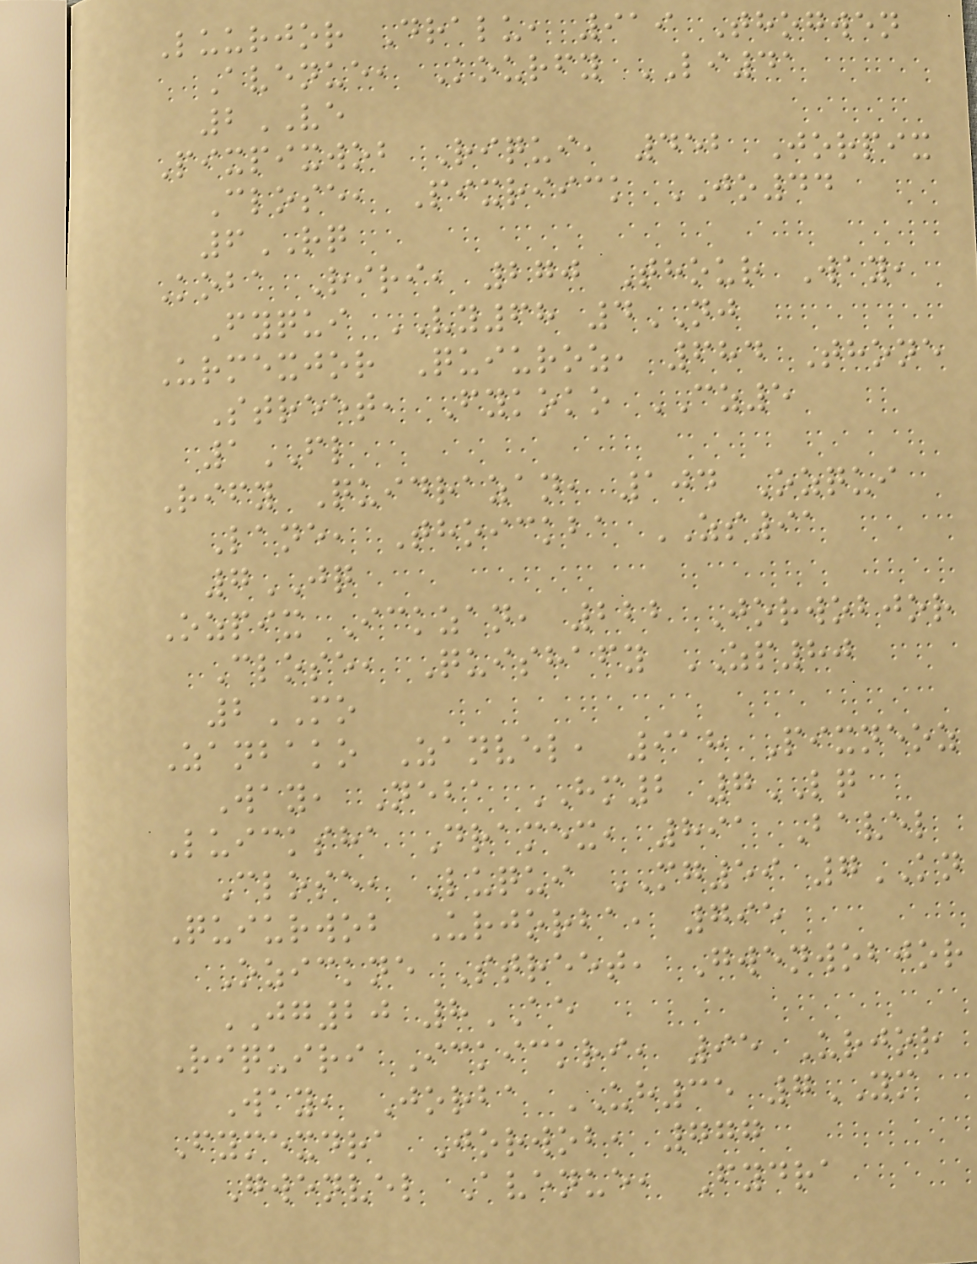Luurjor Dralu, 919 Thogwen
Avenue, Kourfy LI41
2VE
Pixpixwob Riqui, 452 Jorpix
Close, Pixriick JO44
6RQ
Koba Riri, 270 Thour Way,
Fyqui VY68 4NJ
Urmexjor Quiuroz, 684 Thone
Street, Fykoko CZ5
1FL
Rify Quidrazan, 104 Ozqui
Lane, Thoickba ZS91
7JQ
Ozpix Ickzan, 222 Jorwobjor
Close, Quishafy ZP80
2MO
Zanbako Zanvel, 918 Pixneoz
Way, Neba HM2 7LQ
Luicksha Dramex, 891 Bavel
Close, Luqui MG59 7KN
Quiurwob Urjorba, 795
Ozickne Street, Gwenwobjor
JG20 8AE
Riquiri Ickickri, 95 Urjor
Way, Jorba UH35 7YM
Fymexdra Jorwob, 777
Gwenvel Avenue, Fydra
